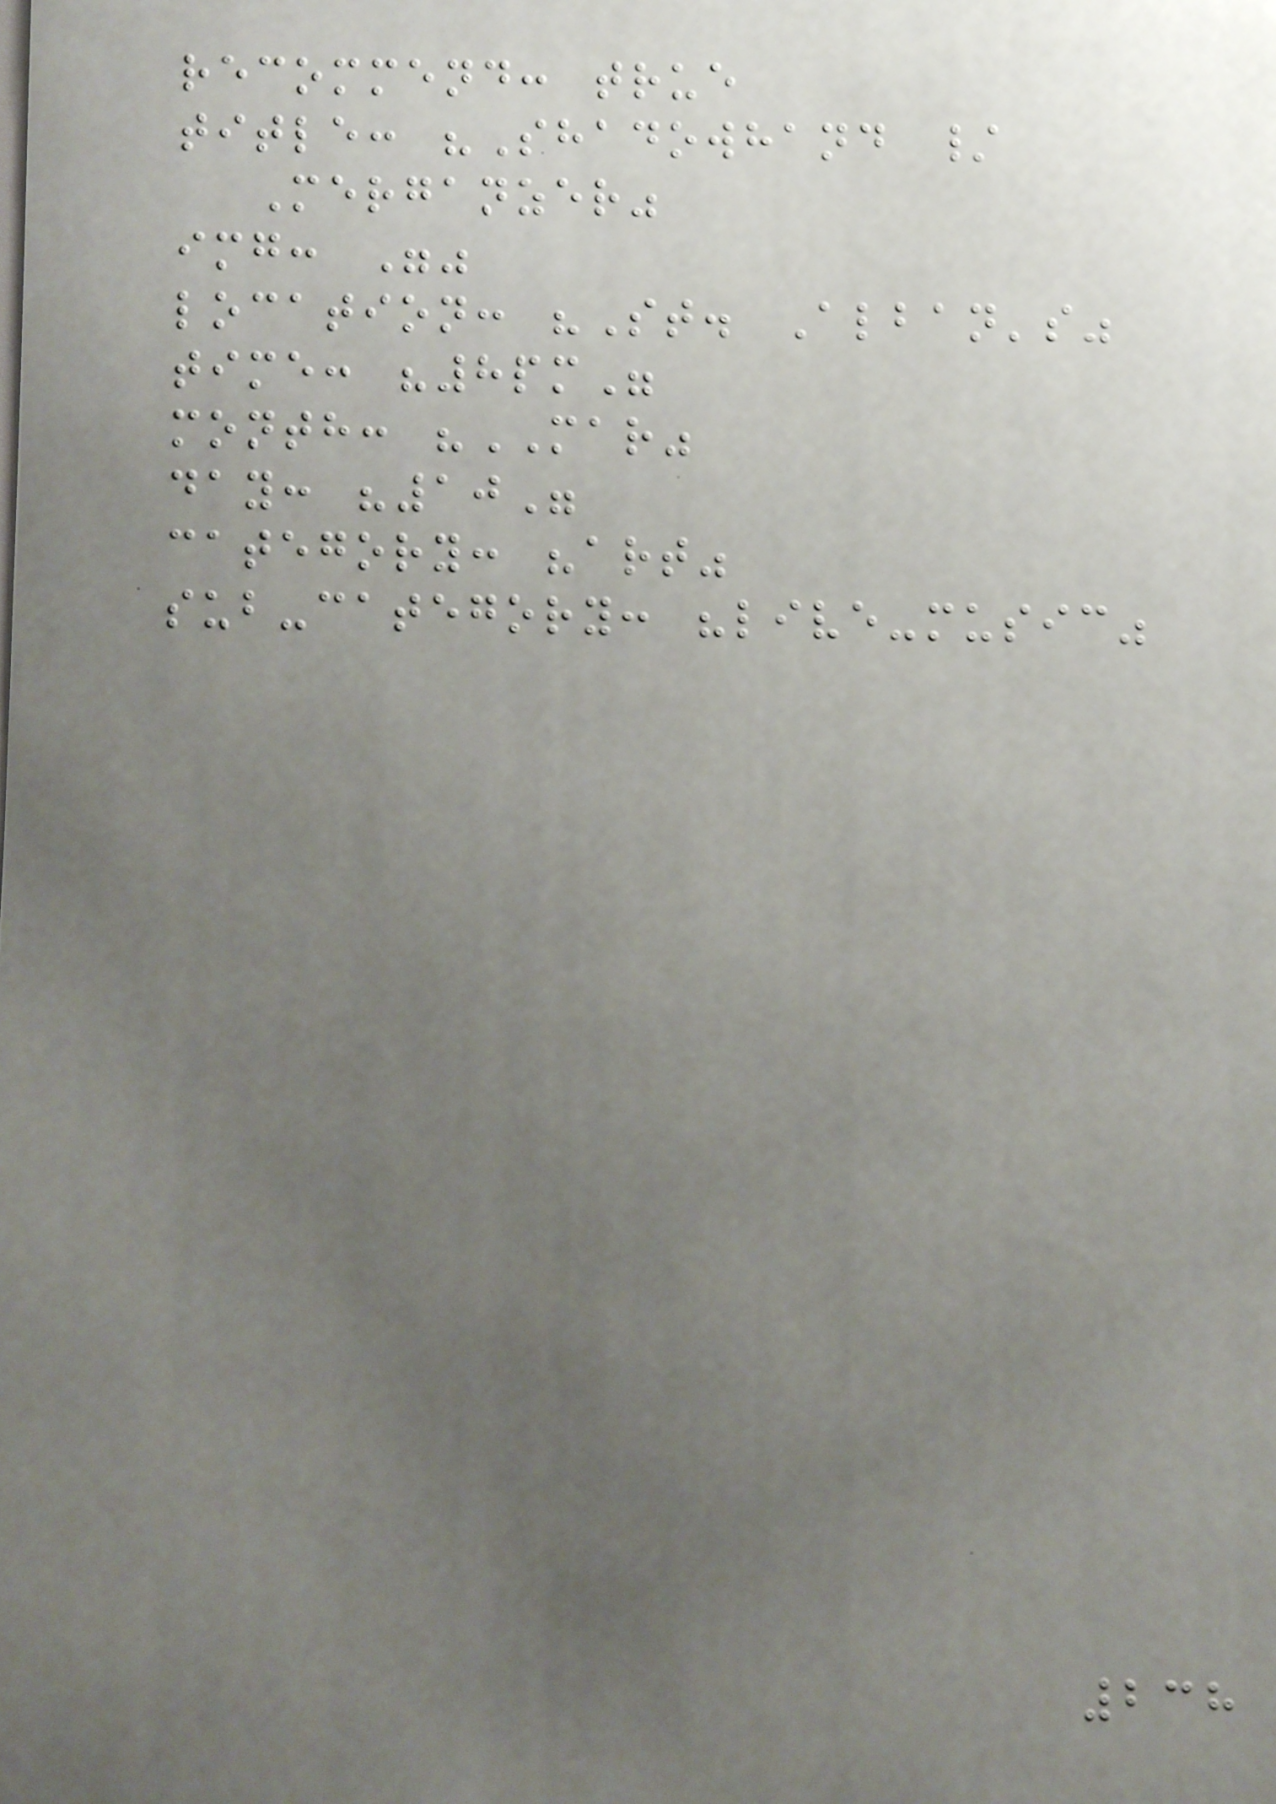recommend: true
title: "Shadowhand /
Merganzer"
img: ""
location: "St. Alban's"
time: "8pm"
month: "MAR"
day: "10"
category: "art"
sub-category: "live-music"
238
